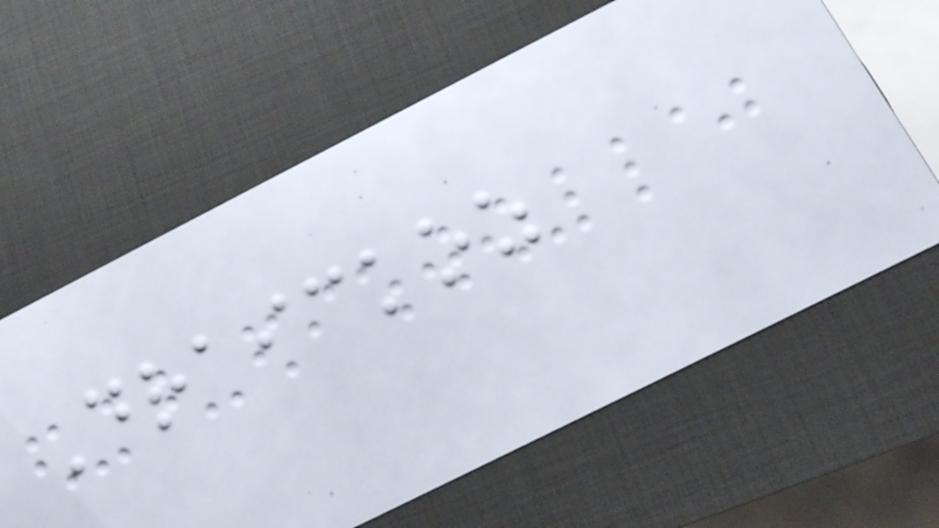Draickoz
